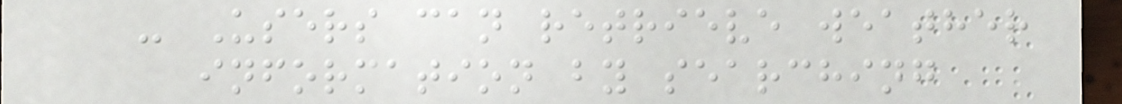- Users can retrieve weather
information by searching
